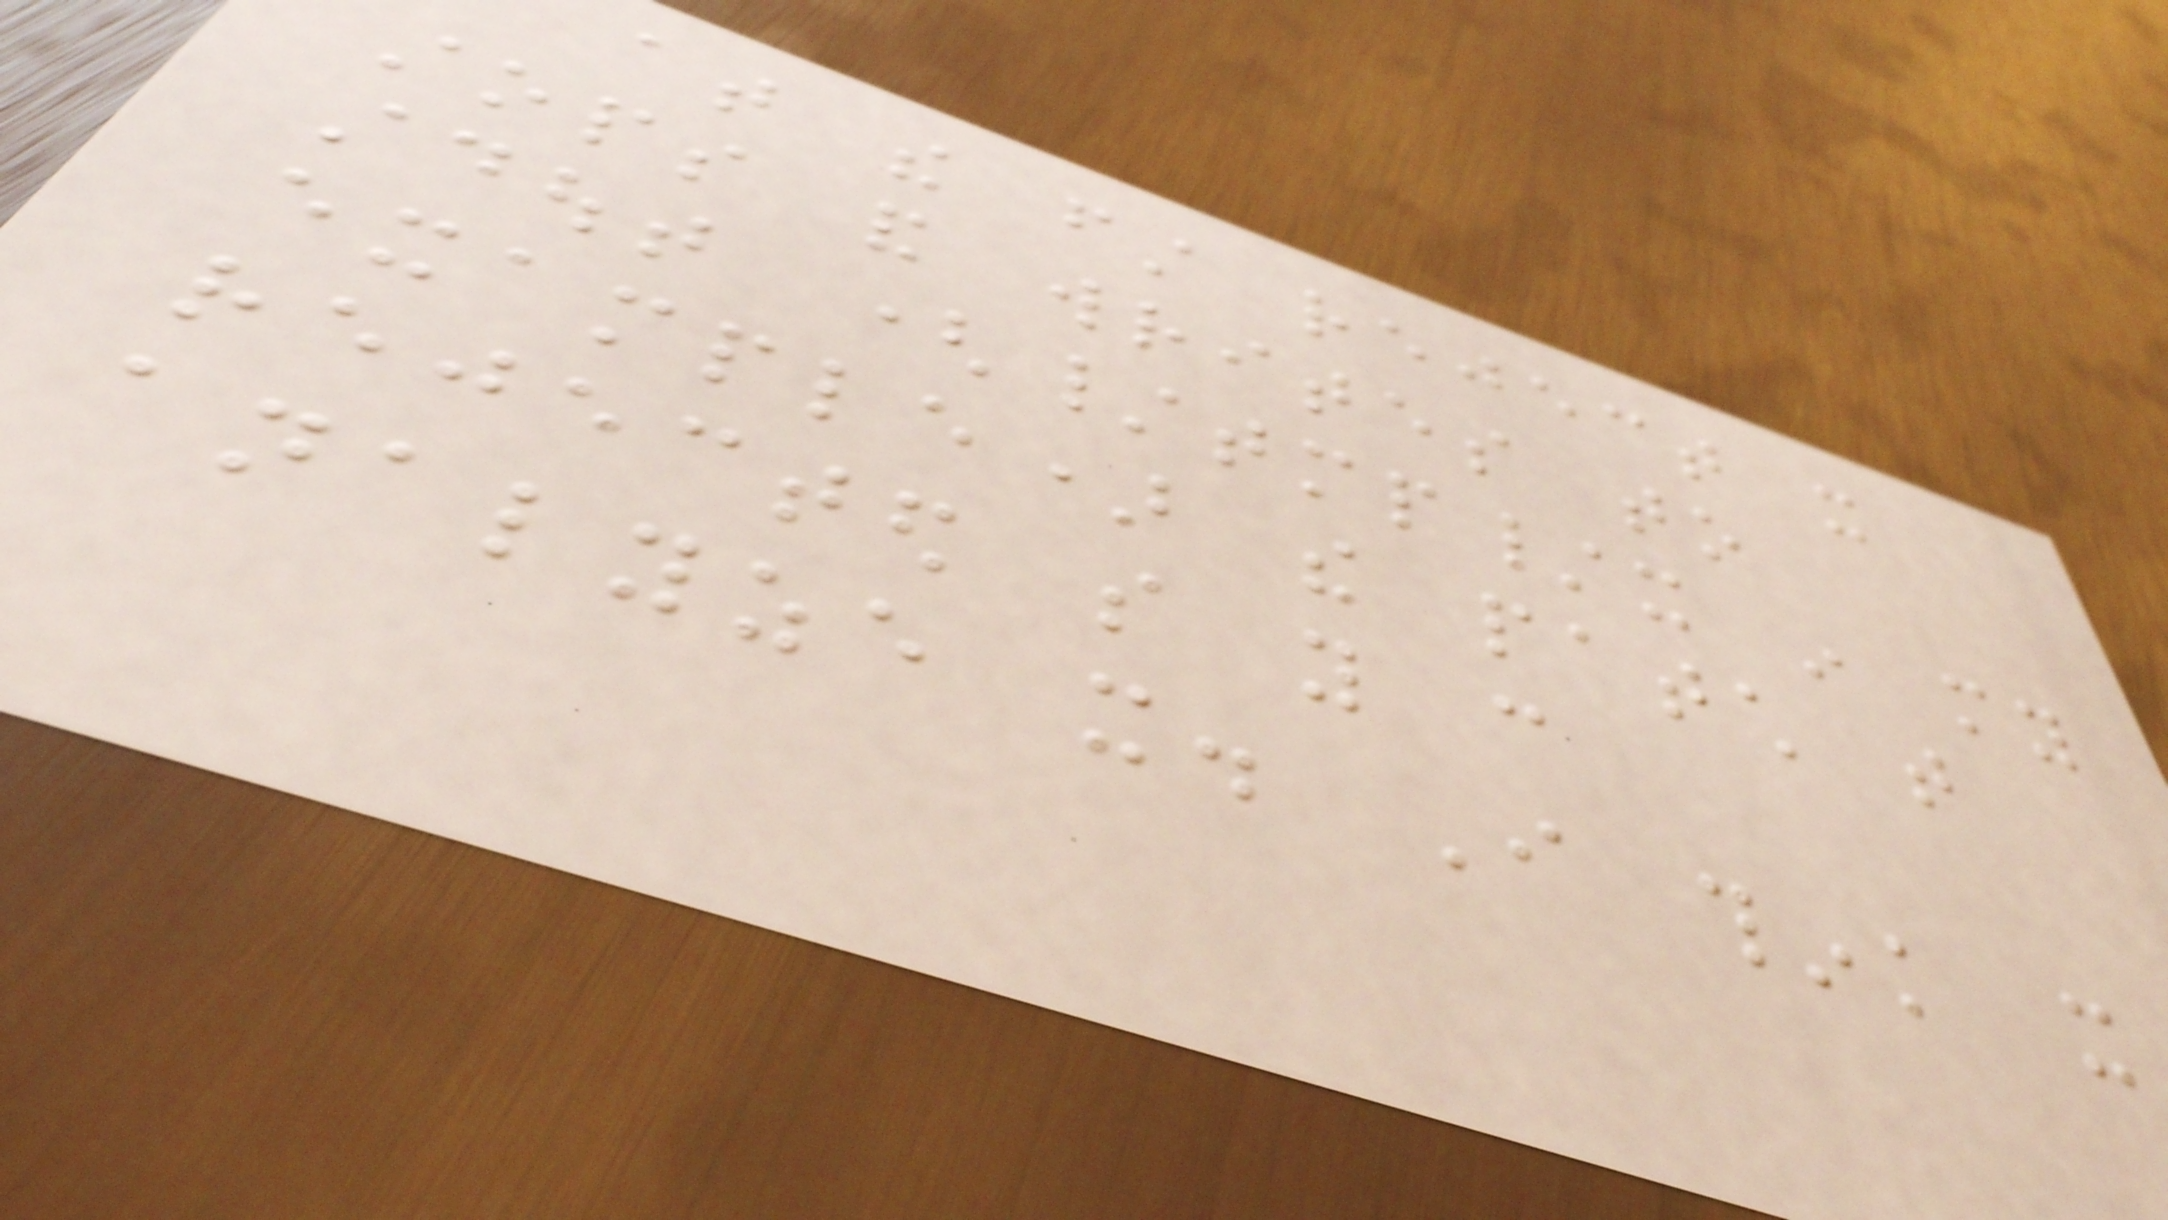at the first reject it
stops and writes to
stdout (/tmp/x in my
example) the patch that
rejected so you can
analyze it. I think it
